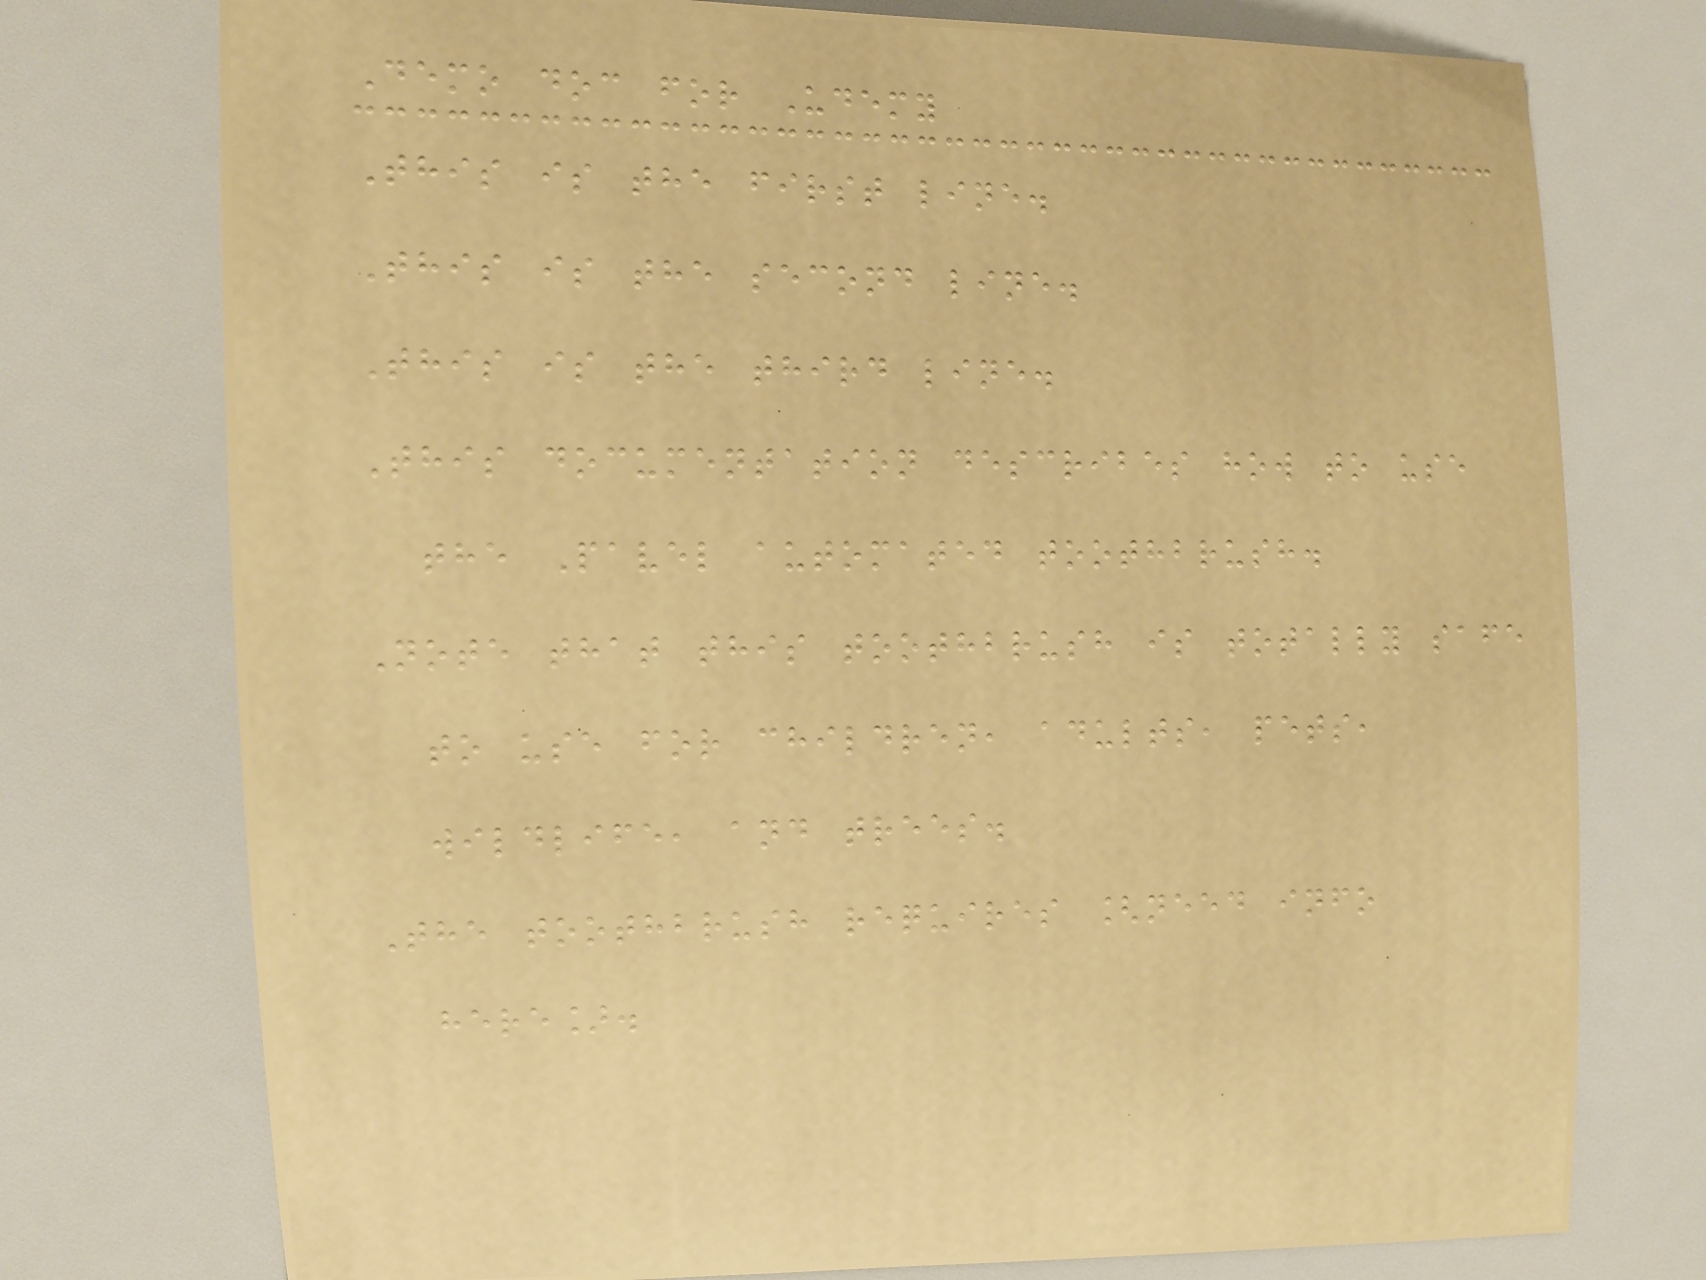Demo doc for Udemy
This is the first line.
This is the second line.
This is the third line.
This documentation describes how to use
the Pavel automated toothbrush.
Note that this toothbrush is totally safe
to use for children, adults, pets,
wildlife, and trees.
The toothbrush requires [need info
here].
